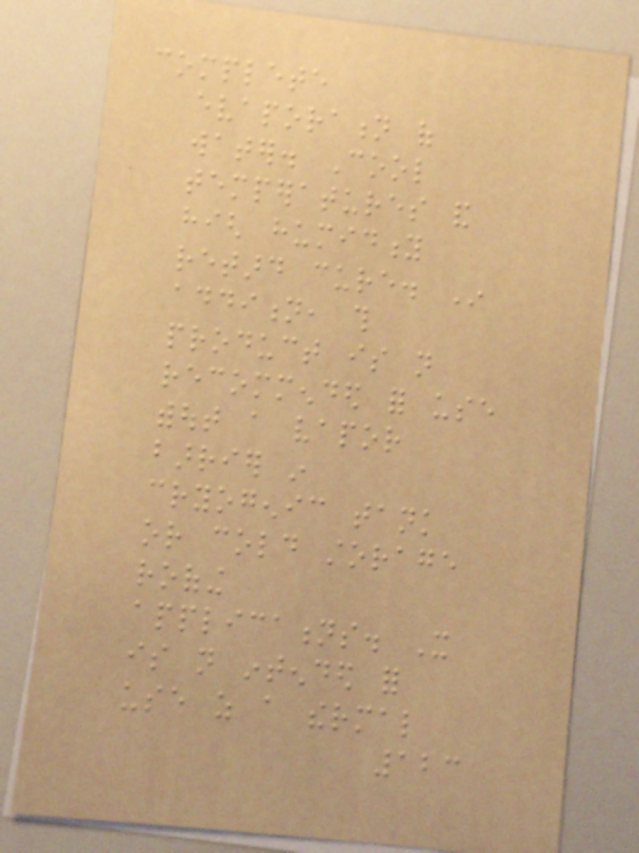complete
evaporation of
water. Cool
temperatures and
high humidity
retard cure. In
addition, this
product is not
recommended for use
without a vapor
barrier in
cryogenic tank
or cold storage
roofing
applications. It
is not intended for
use as a thermal
123
